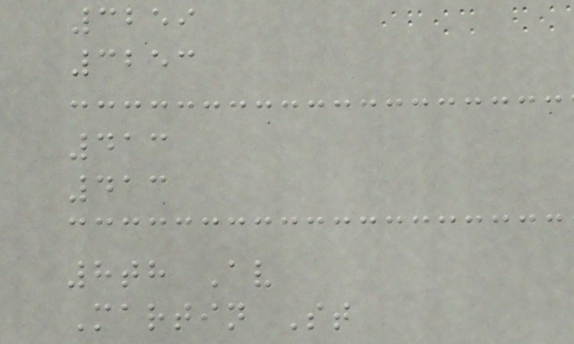3259
3253
413
413
8th Av
Martin St
